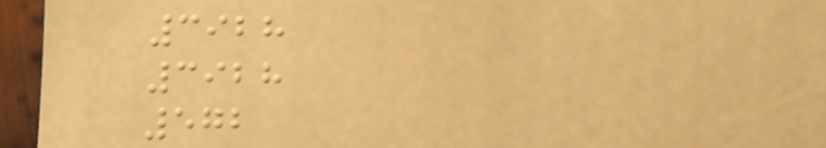3928
3928
572
